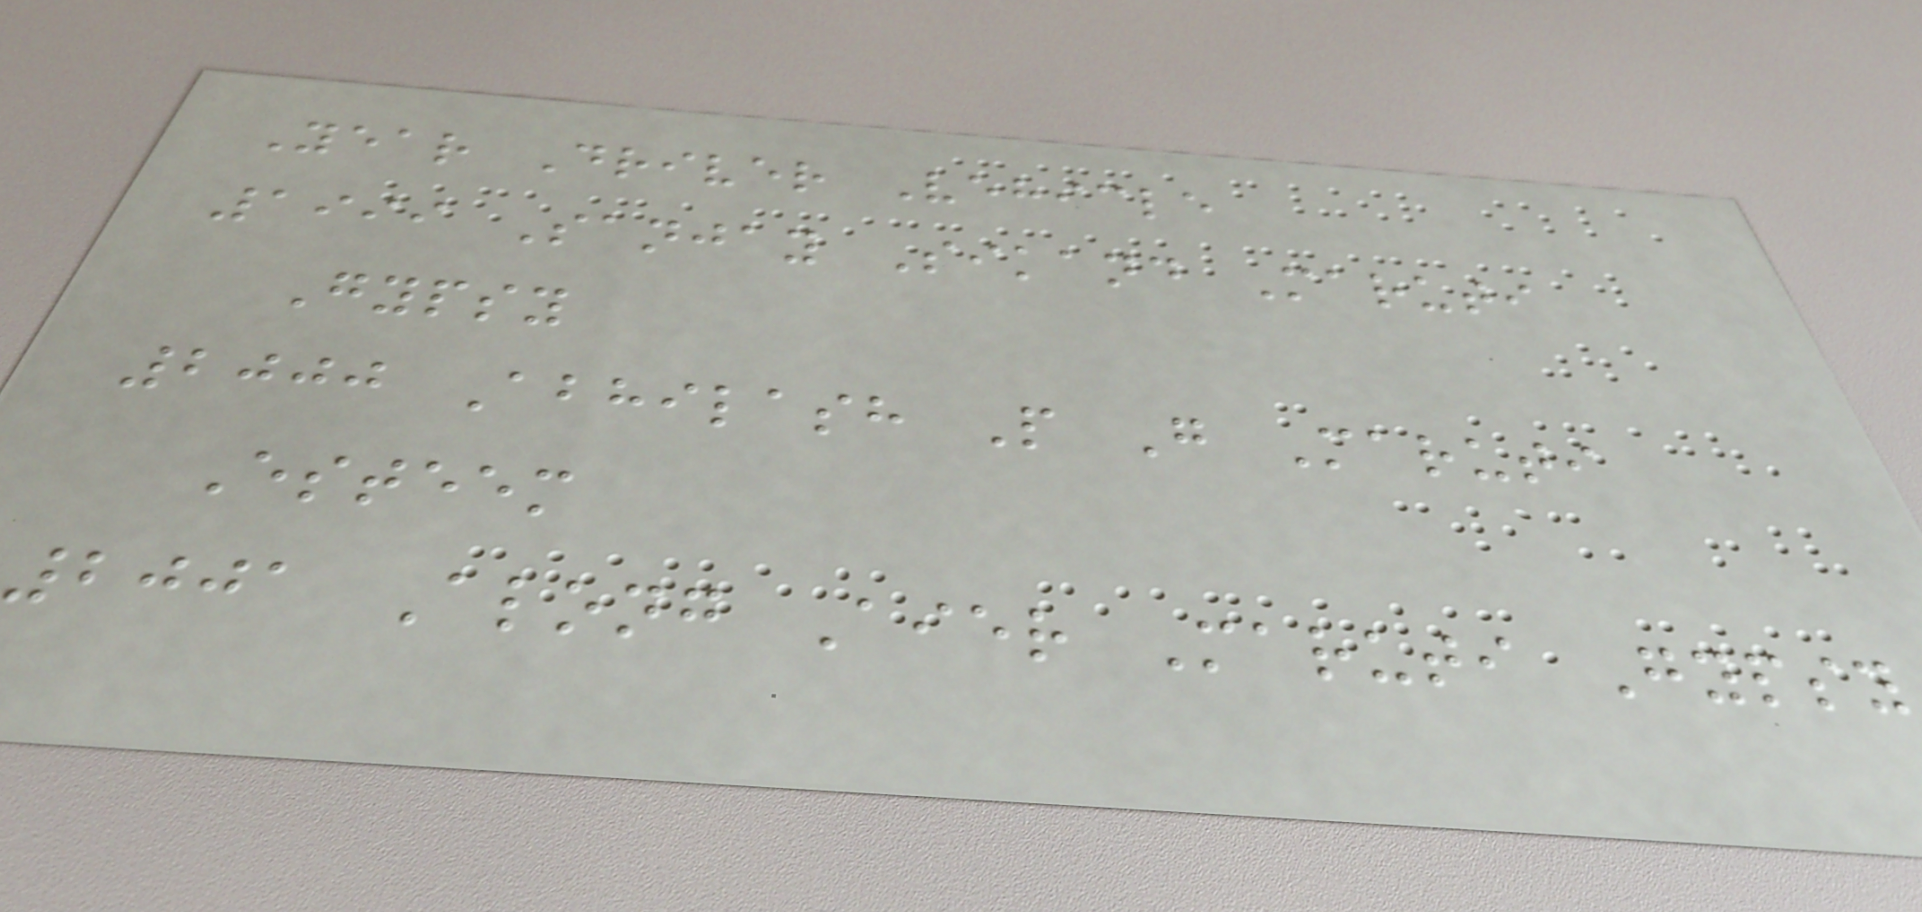Year Driver Vehicle
1999 Sanjay Sikand Maruti
Gypsy
2000 Abhilash P G Maruti
Esteem
2001 Along Aier Maruti Gypsy
